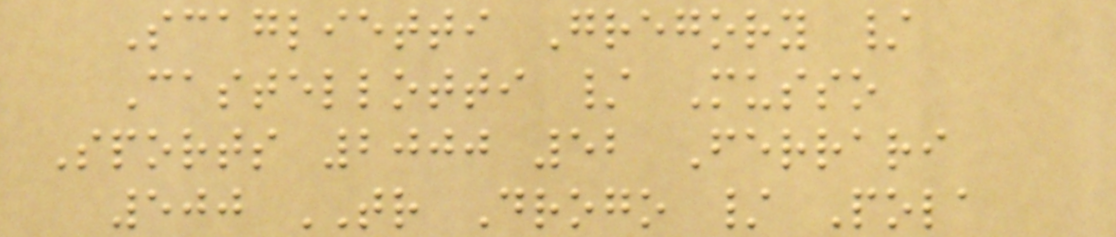Scaglietti Gregory /
Castellotti / Musso
Sports 2000 52 Ferrari
500 TR Drogo / Pola
